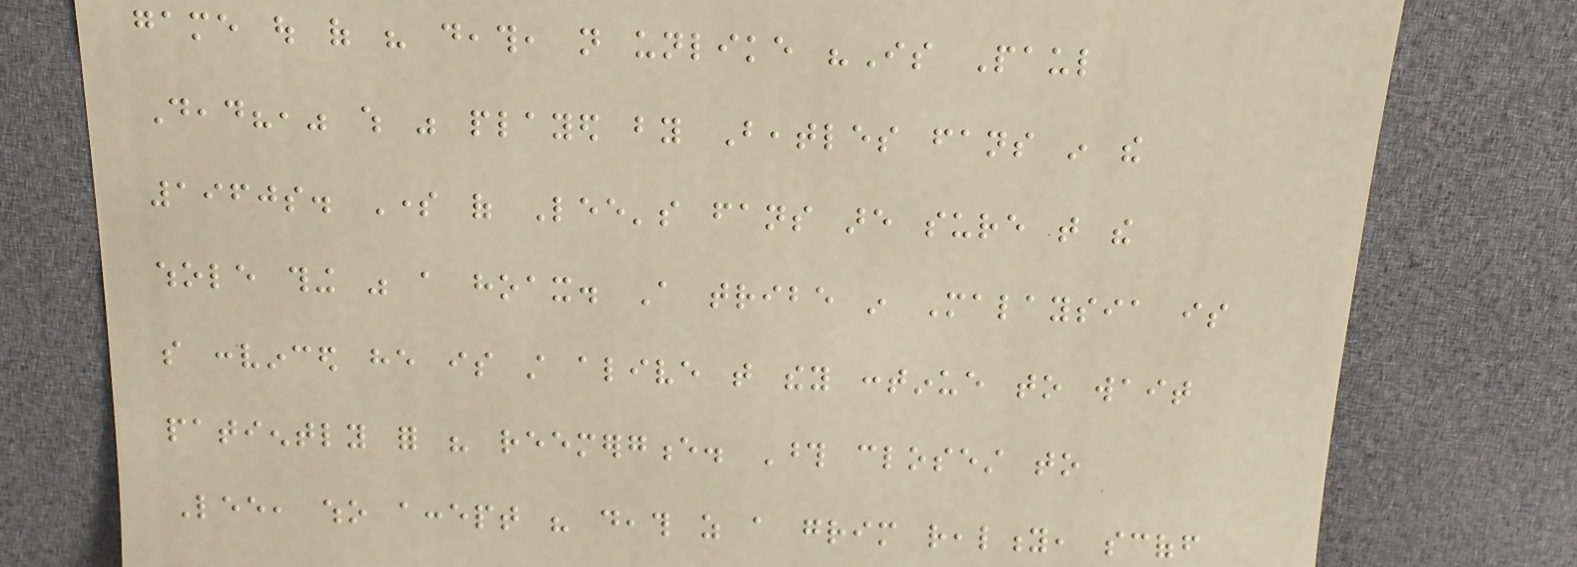game out of his death, not unlike "Is Paul
Dead?," which was played by Beatles fans in the
1960s. Some of Lee's fans are sure that the
whole thing was a hoax. A tribe in Malaysia is
so convinced he is still alive that they continue to wait
patiently for his reemergence. Those closest to
Lee, who accept his death as a grim reality, scoff
